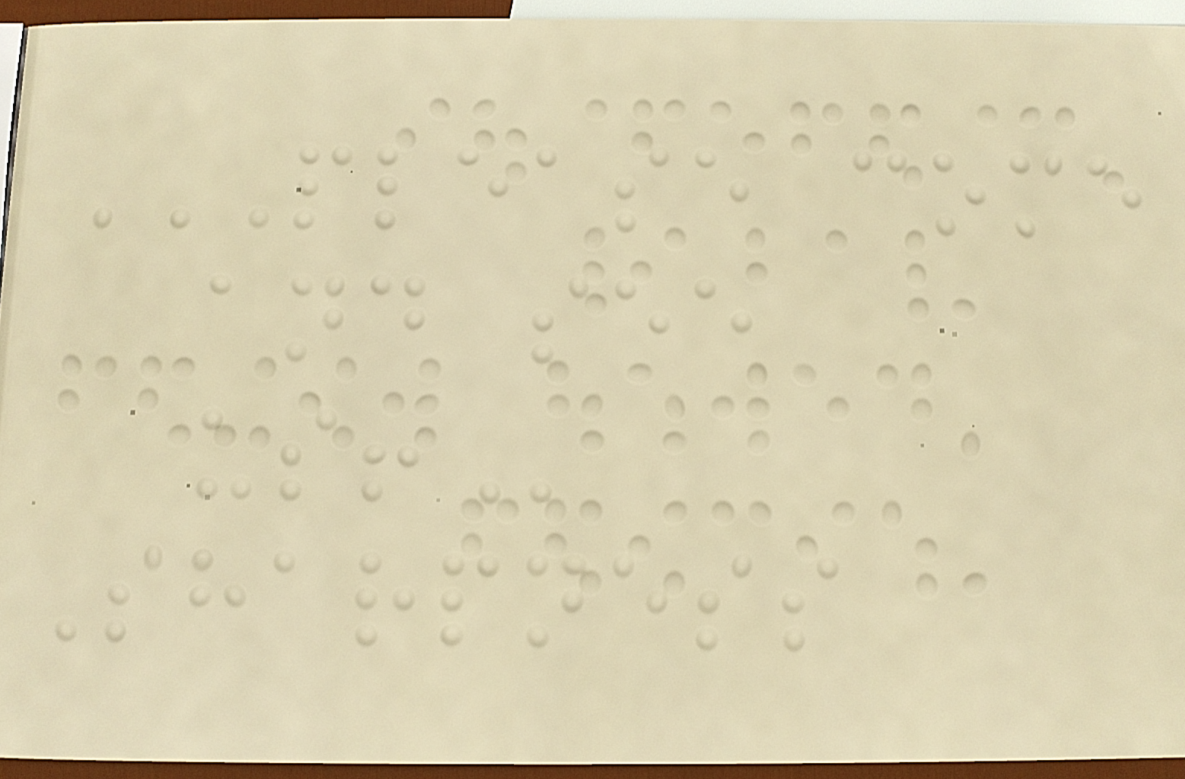PLEASE COME
AND SEE
US!
Sharpness
